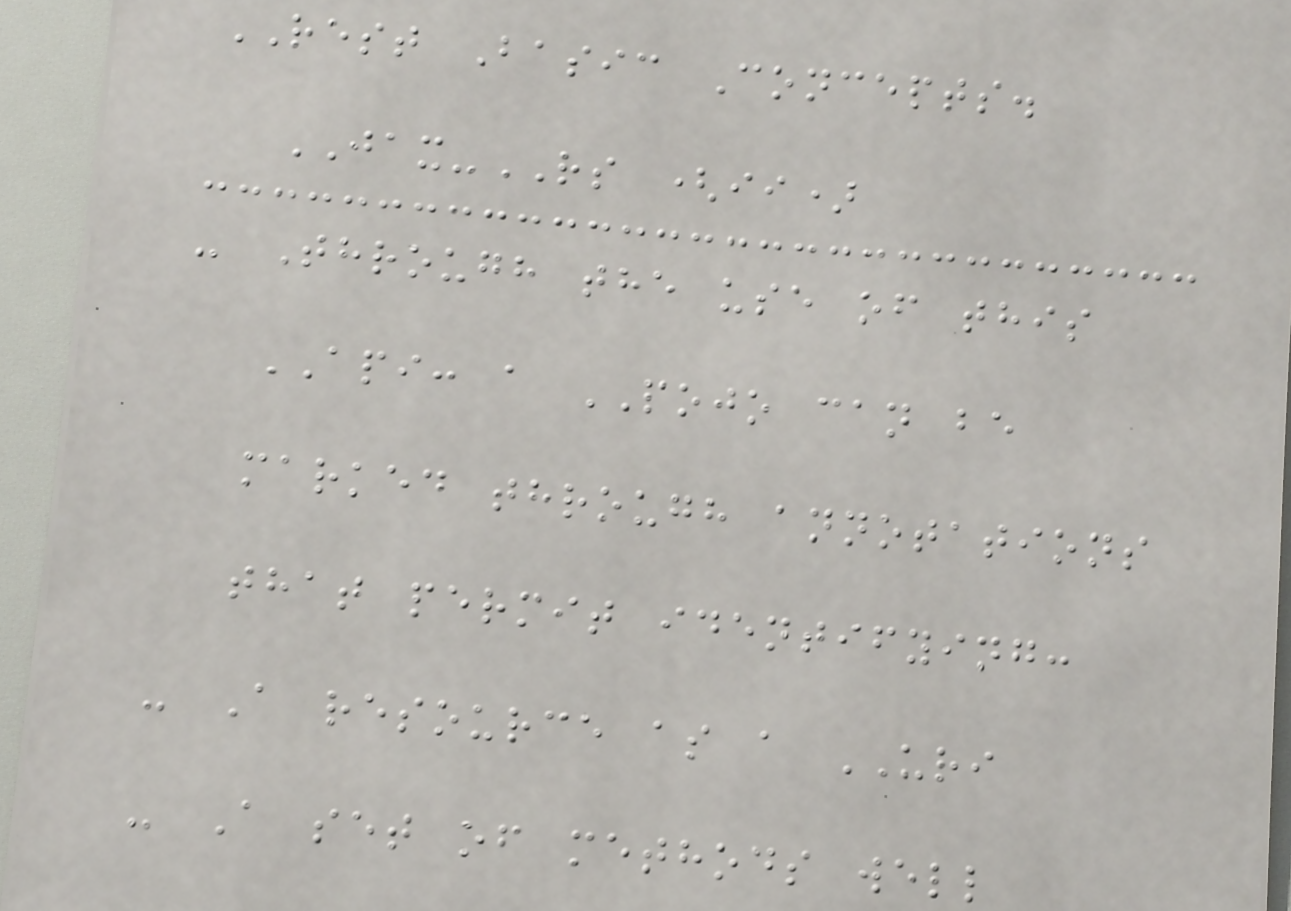REST Basic Concepts.
JAX-RS (ii)
- Through the use of this
API: a POJO can be
marked through annotations
that permit identifying:
- A resource as a URI
- A set of methods well
